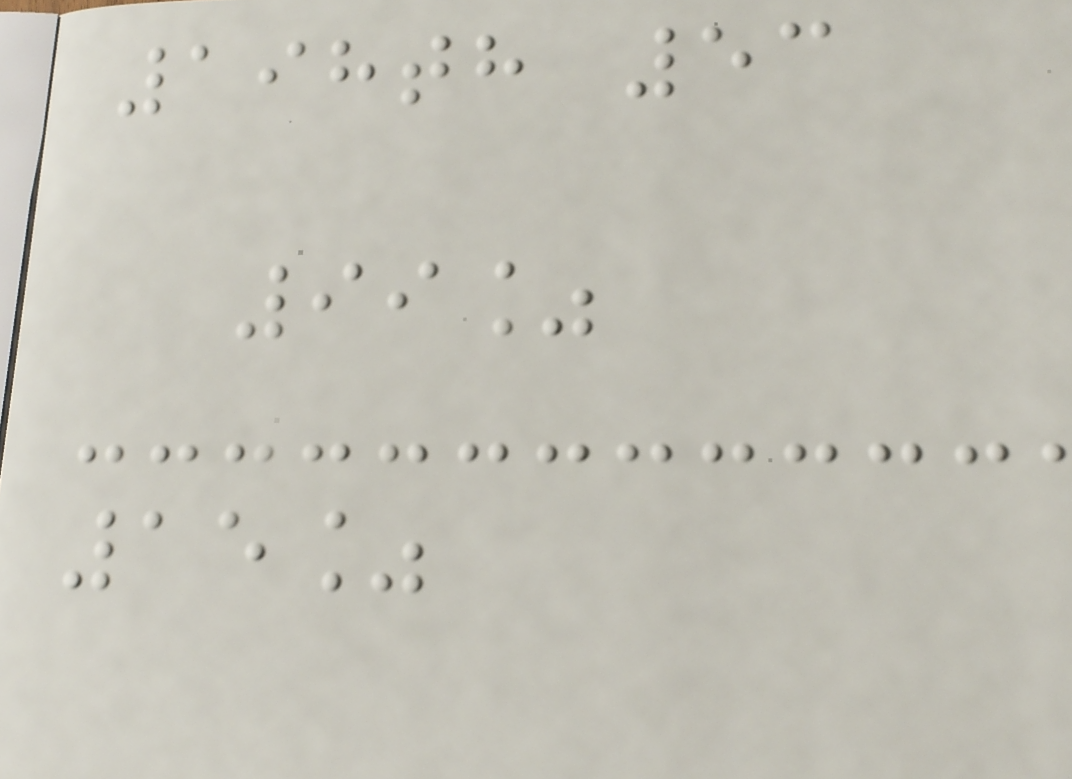198th 53
99%
15%
